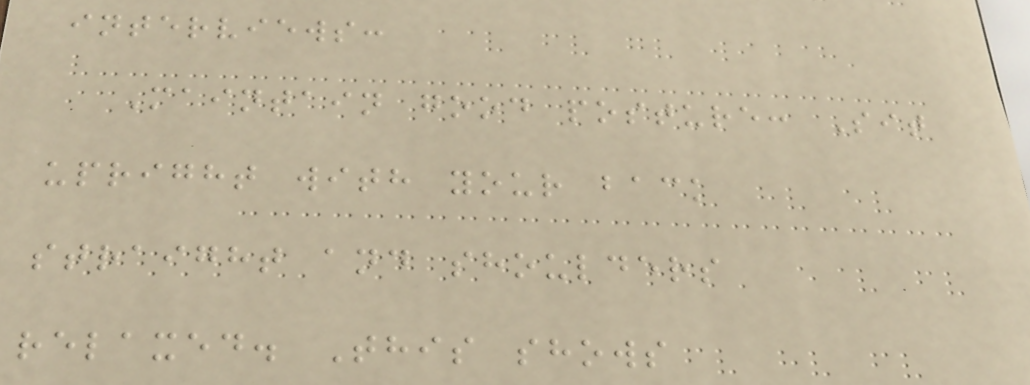interviews:
Maintain good posture: Sit
upright with your back
straight and shoulders
relaxed. This shows
